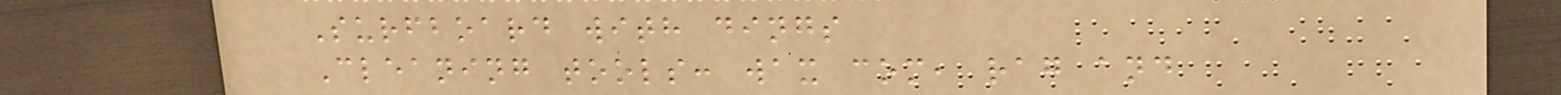Surfboard with dings
Cleaning tools: wax com, rag and
